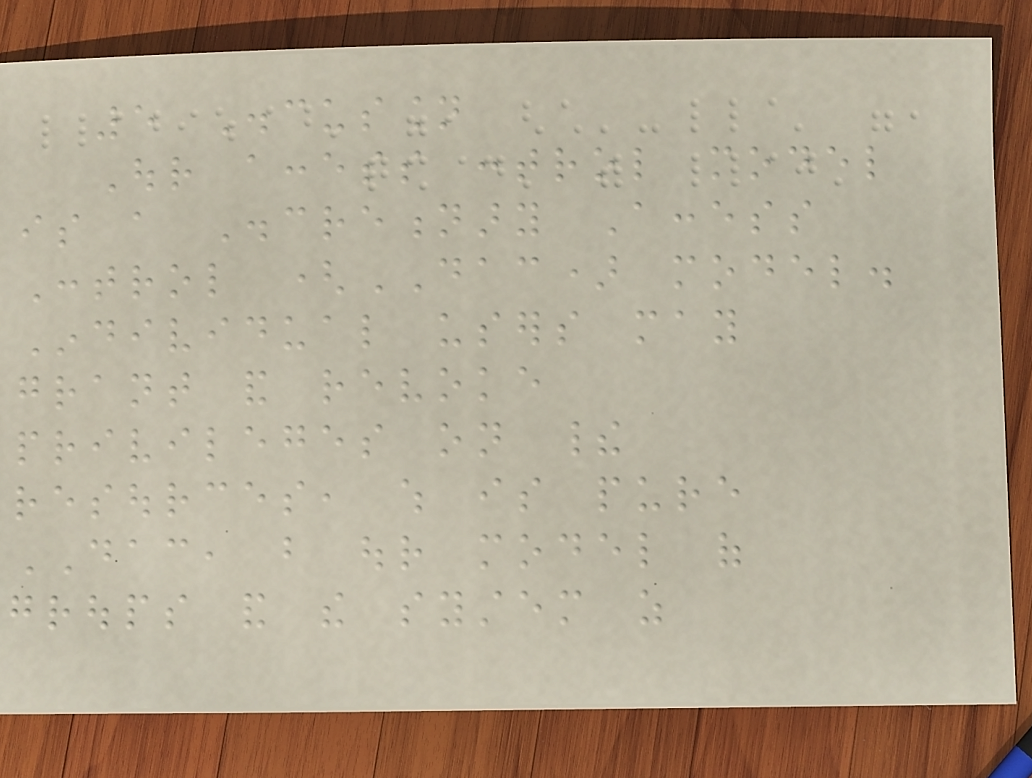5 Discussion
Our access control model
is a Discretionary Access
Control (DAC) model.
Individual users may
grant and revoke
privileges on their
resources, which is pure
DAC, but our model of
groups and the system as
